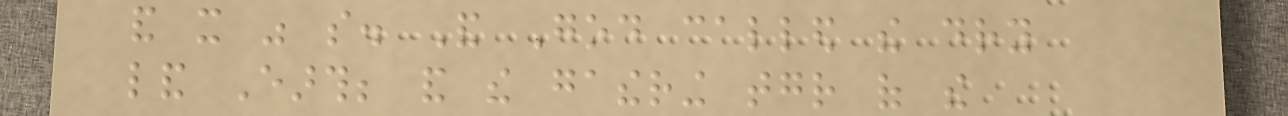and it was so. And God called the dry
land Earth; and the gathering together of the
